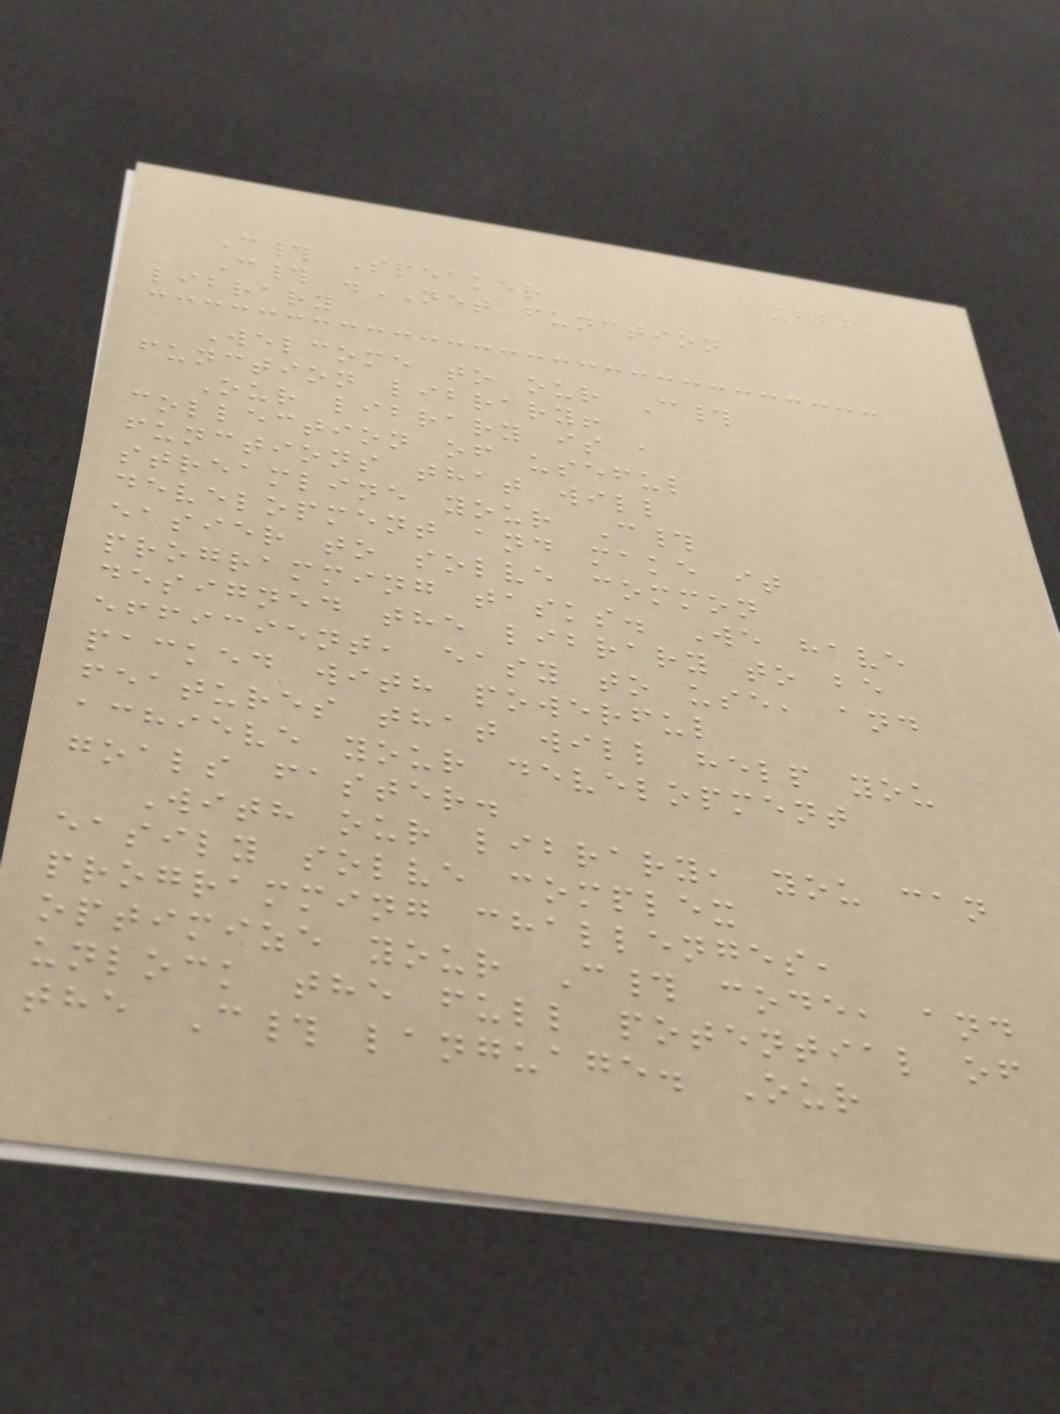226
C# Speaker
C# .NET function
library
Welcome to our C#
function library!
Our library is a
collection of useful
functions that will
streamline your C#
development and make it
easier to solve common
programming tasks. We have
designed the library to be
efficient, easy to use, and
packed with powerful
features that will help you
achieve your development
goals faster.
With our library, you can
easily solve complex
programming challenges,
optimize your C# code, and
unlock the full potential of
the C# language. Our
